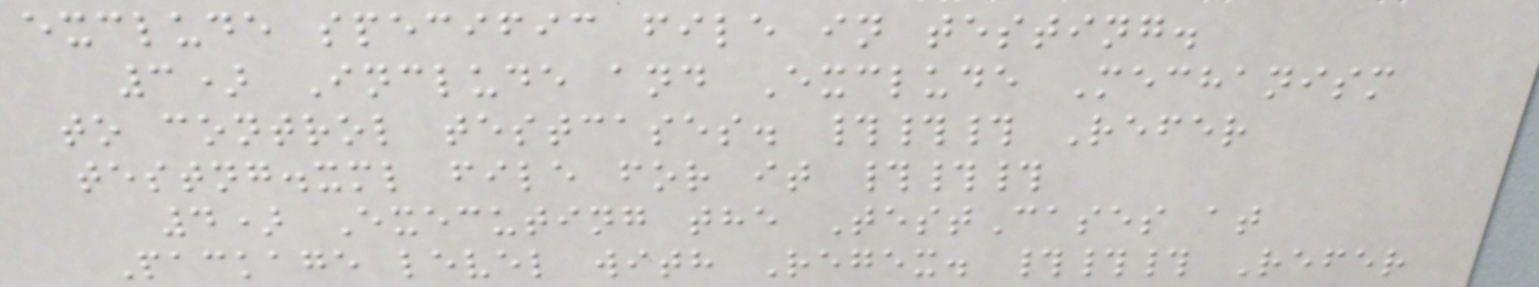exclude specific file in testing.
3) Include and Exclude Mechanism
to control testcases. ### Refer
testng.xml file for it ###
4) Executing the TestCases at
Package level with Regex. ### Refer
